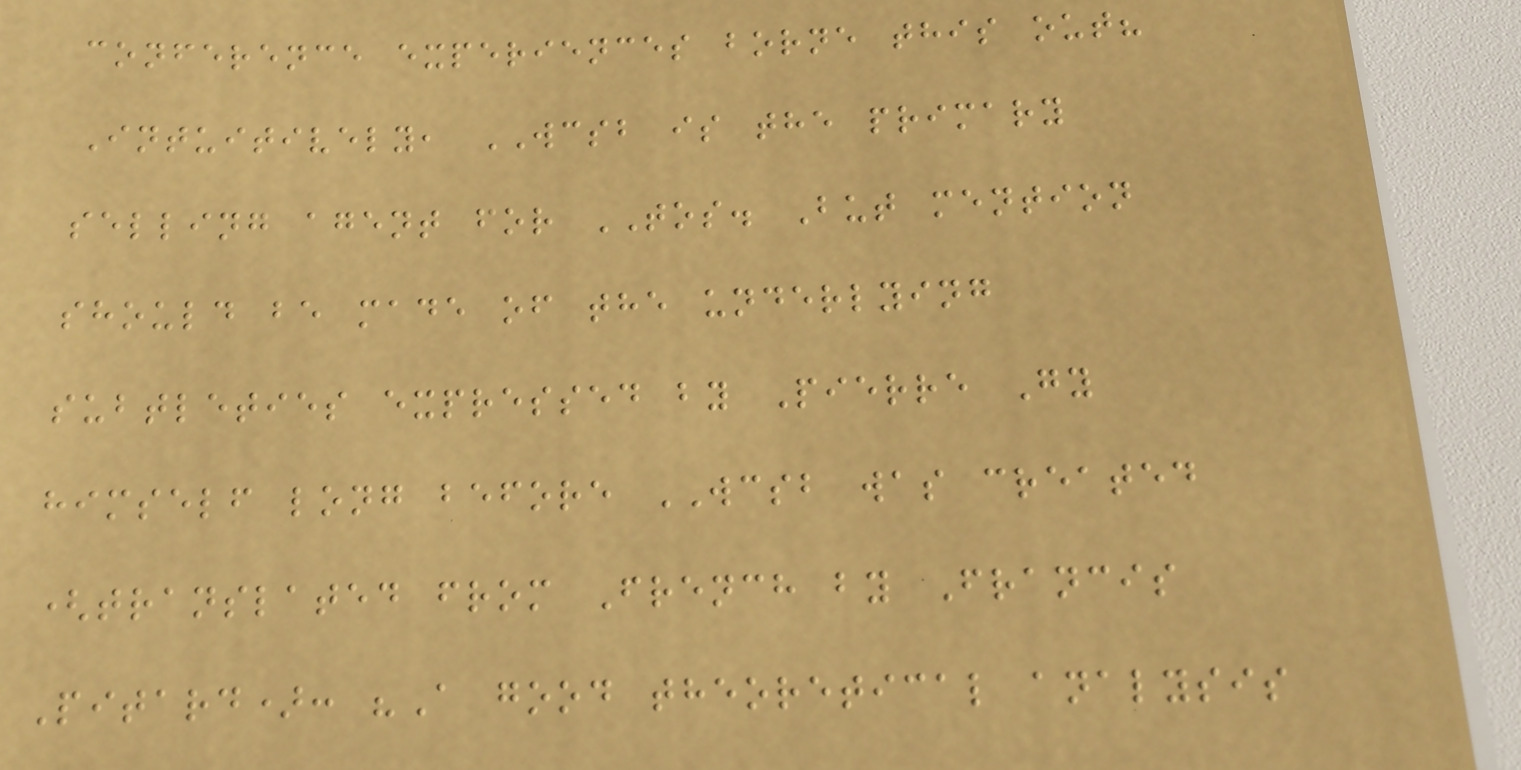conference experiences borne this out?
Intuitively, WCSB is the primary
selling agent for TOS. But mention
should be made of the underlying
subtleties expressed by Pierre Gy
himself long before WCSB was created
(translated from French by Francis
Pitard): "A good theoretical analysis
